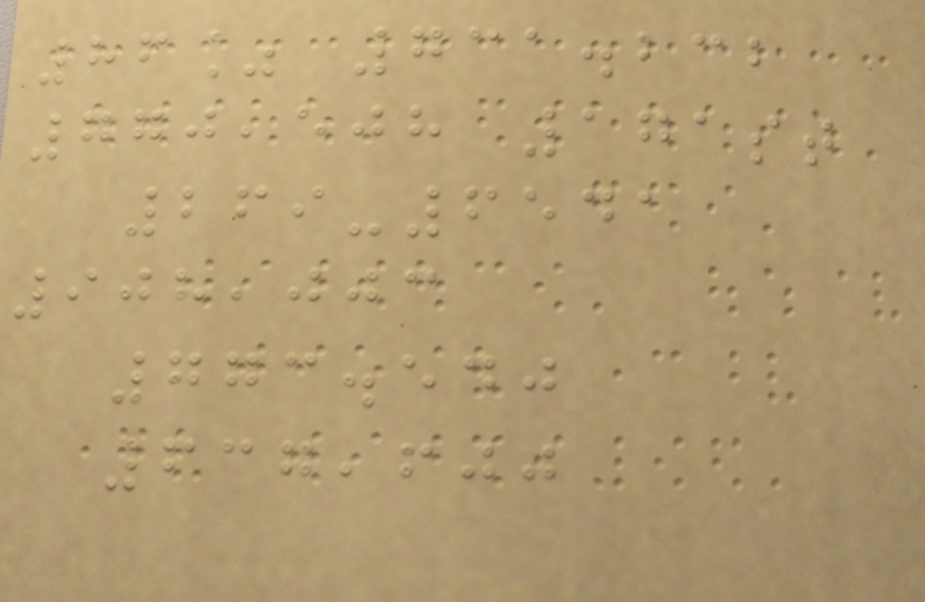86% 731.232
770,508 171st
269-6541
908,003
773.540
637,600
